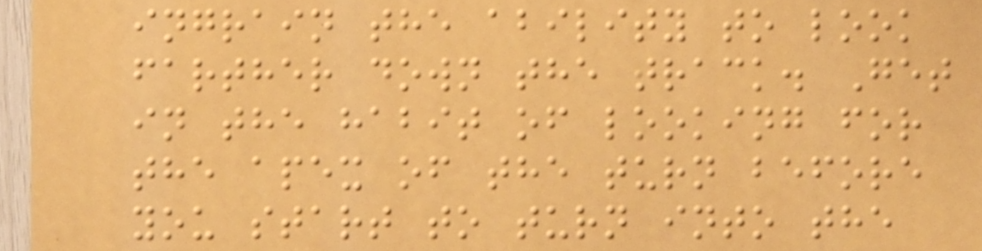ingrain the ability to look
farther down the track. Get
in the habit of looking for
the apex of the turn before
you start to turn into the
